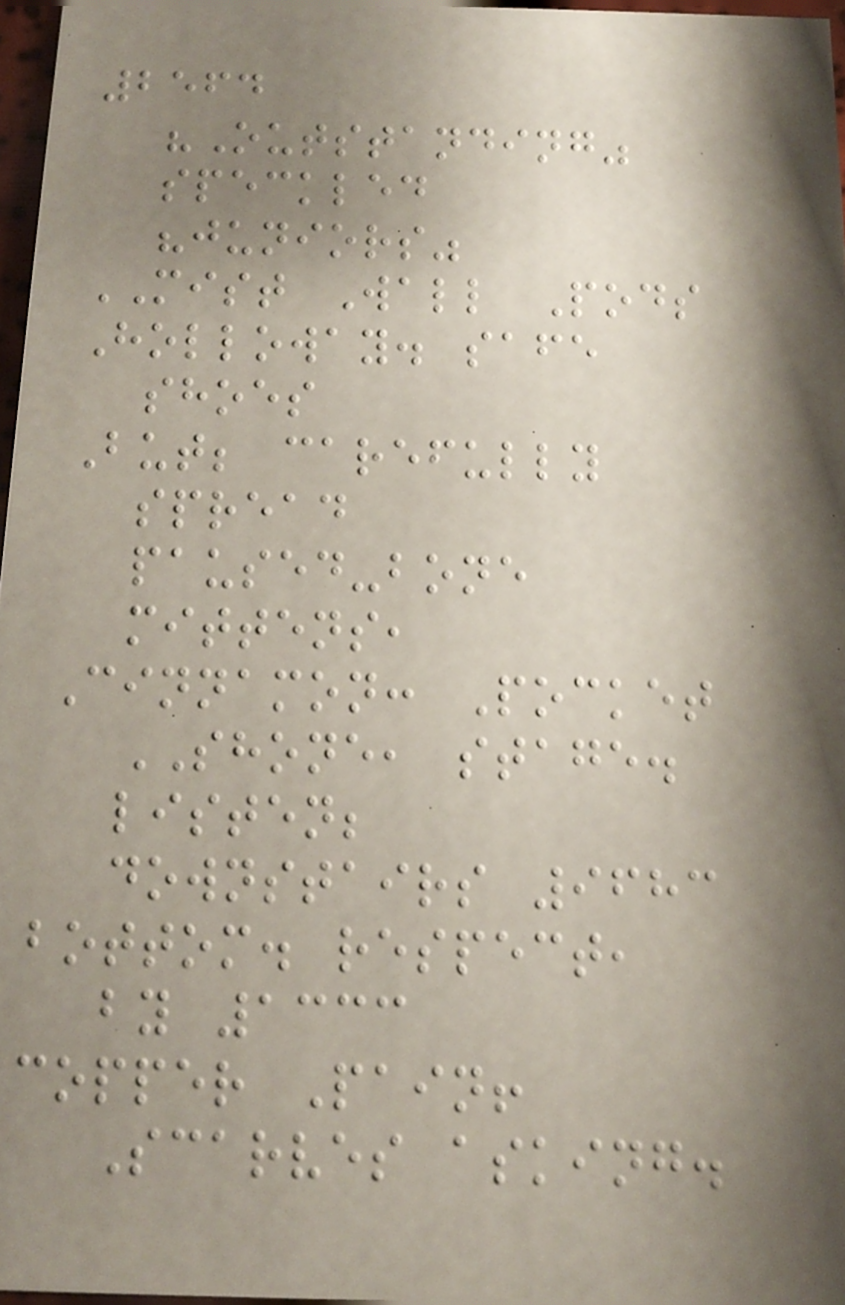2564
"Outstanding"
speckled
"juniors"
MIST Wall Pods
Holloway. safe
shoes
But; carefully
spread
paused-bone
mittens,
Cinnamon: Pocket
SHONE, stage.
listen;
downstairs 9683
bottom. respect,
by 1333
copper Pain!
Scarves asking.
